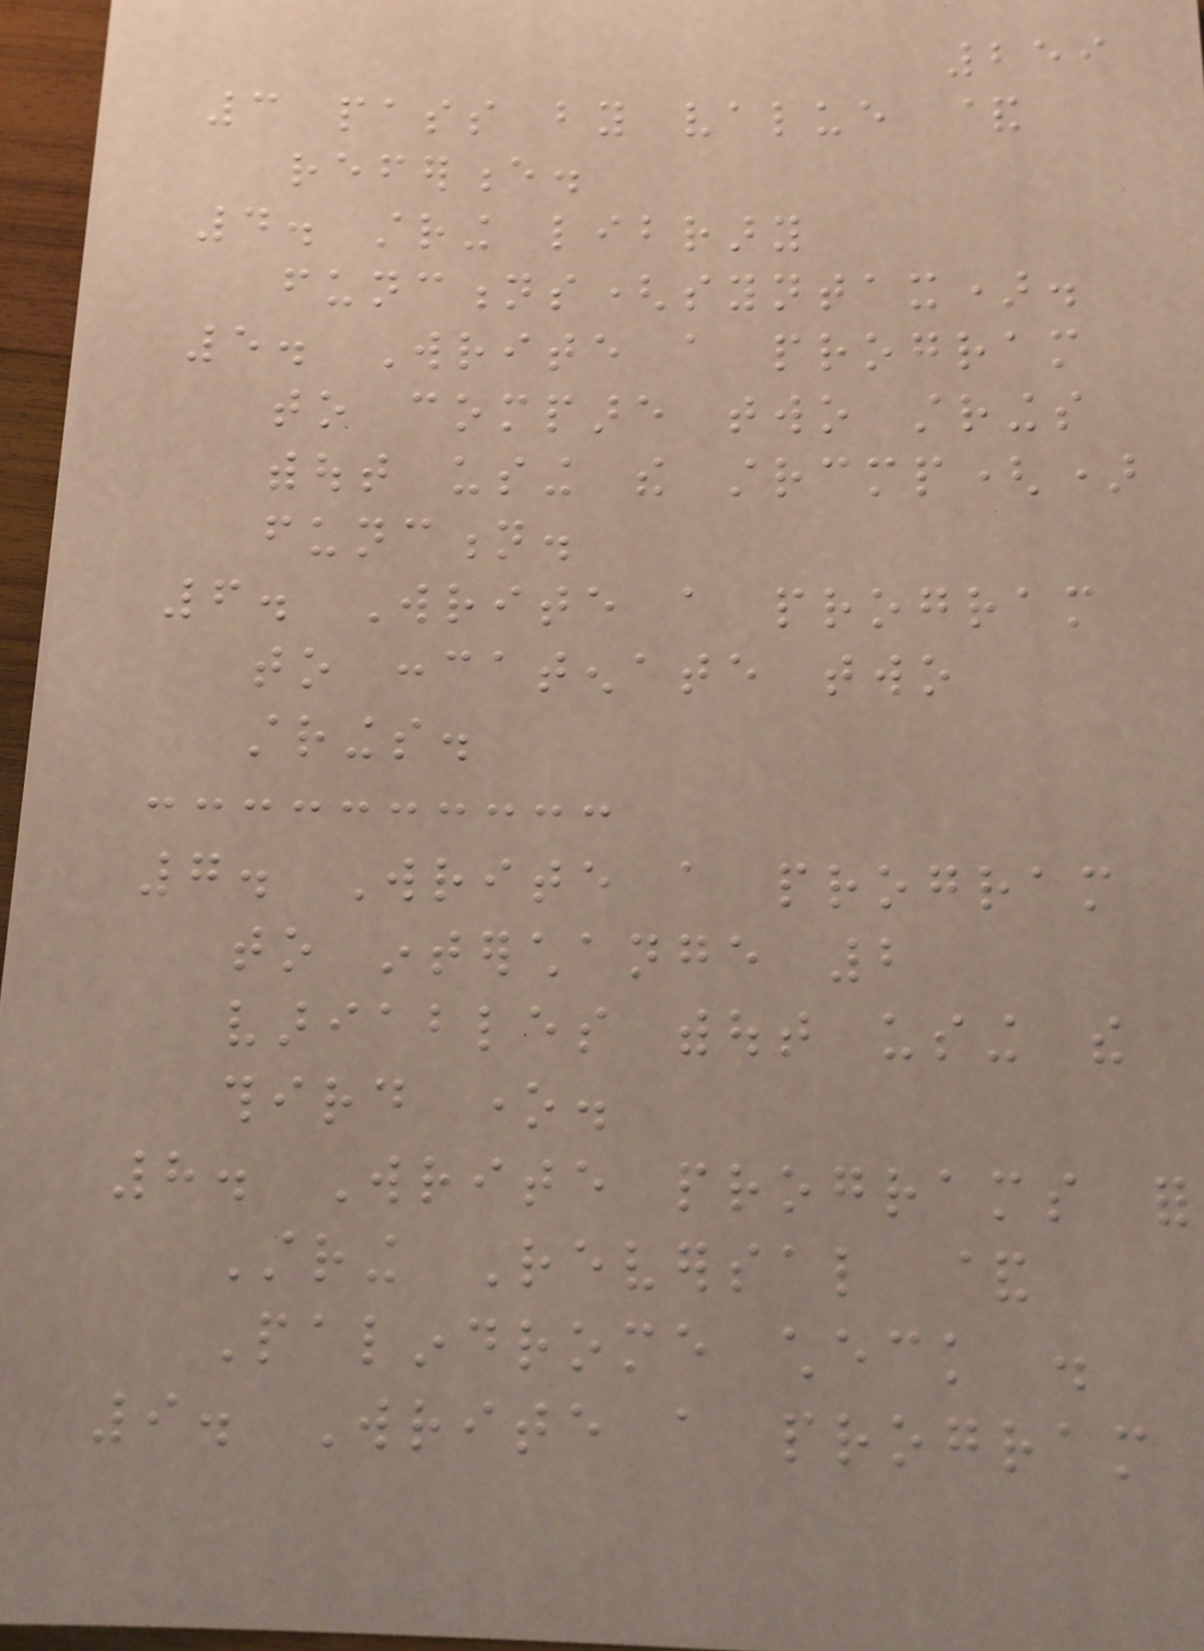259
3 pass by value &
reference.
4. string library
functions(syntax).
5. Write a program
to compare two strings
without using the strcmp()
function.
6. Write a program
to concatenate two
strings.
7. Write a program
to interchange 2
variables without using the
third one.
8. Write programs for
String Reversal &
Palindrome check .
9. Write a program
